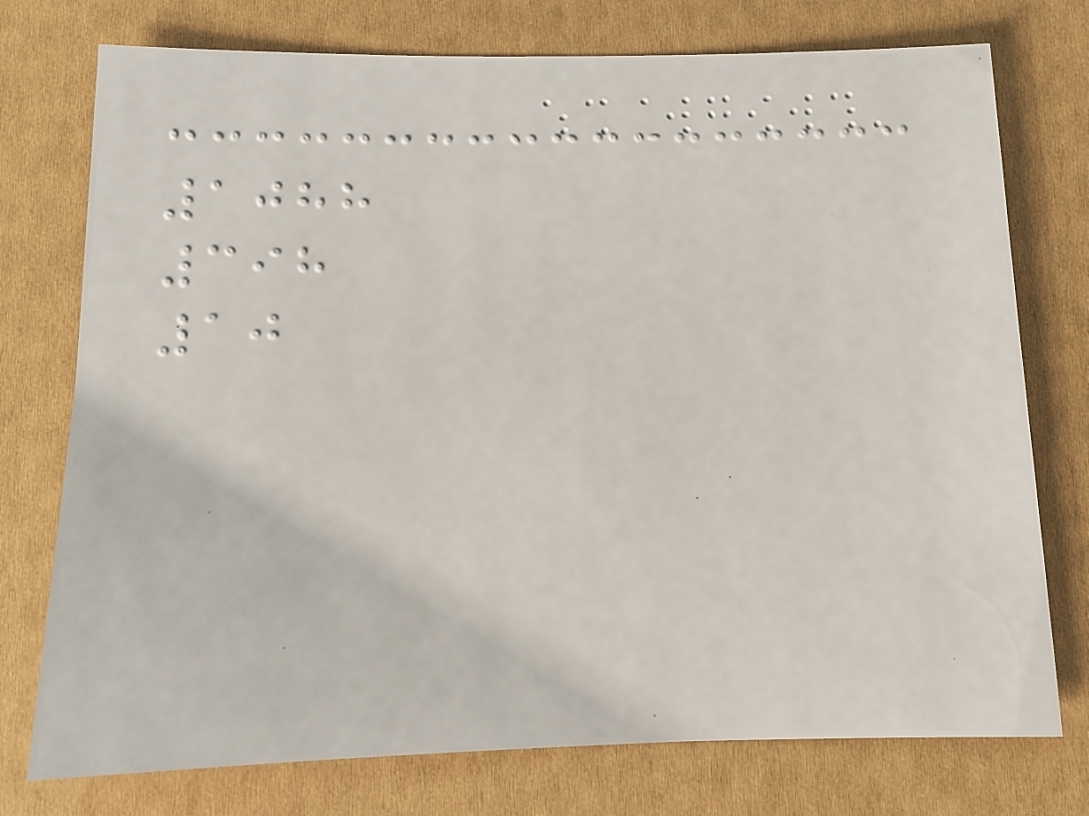1088
398
10
